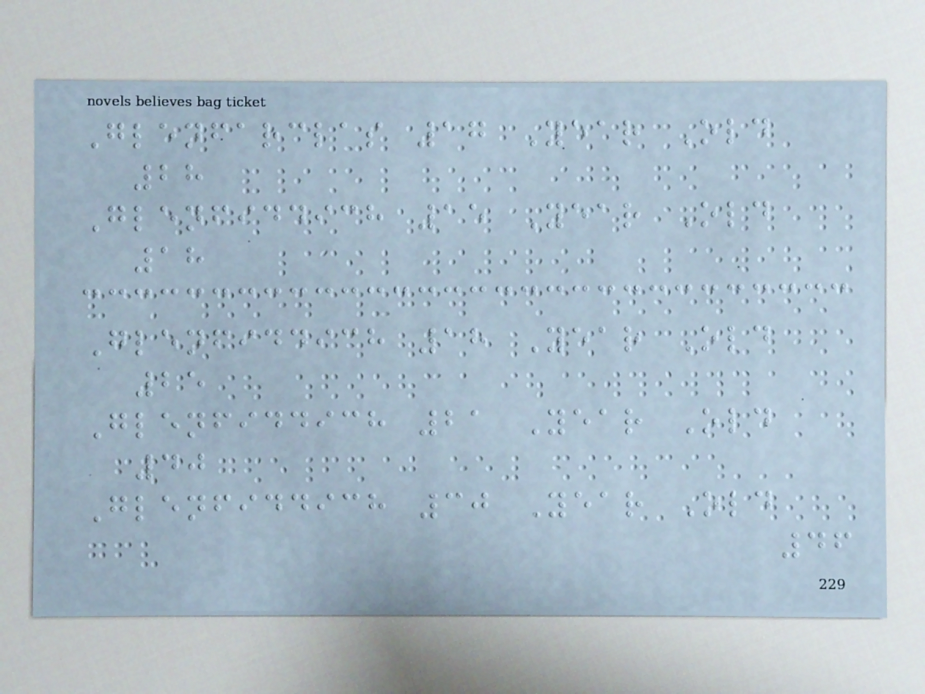Glenfarclas 17 Year Old
28
Glenfiddich 15 Year Old
18
Glenfiddich 18 Year Old
25
Glenfiddich 21 Year Old
40
Glenfiddich 30 Year Old
46
